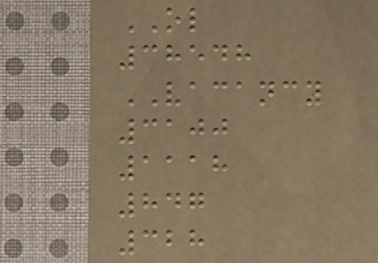OL
38548
VACANCY
3100
1118
847
328
